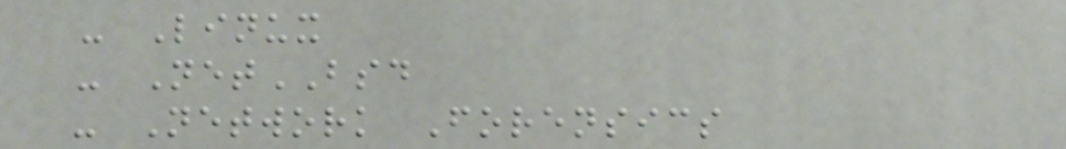- Linux
- NetBSD
- Network Forensics
